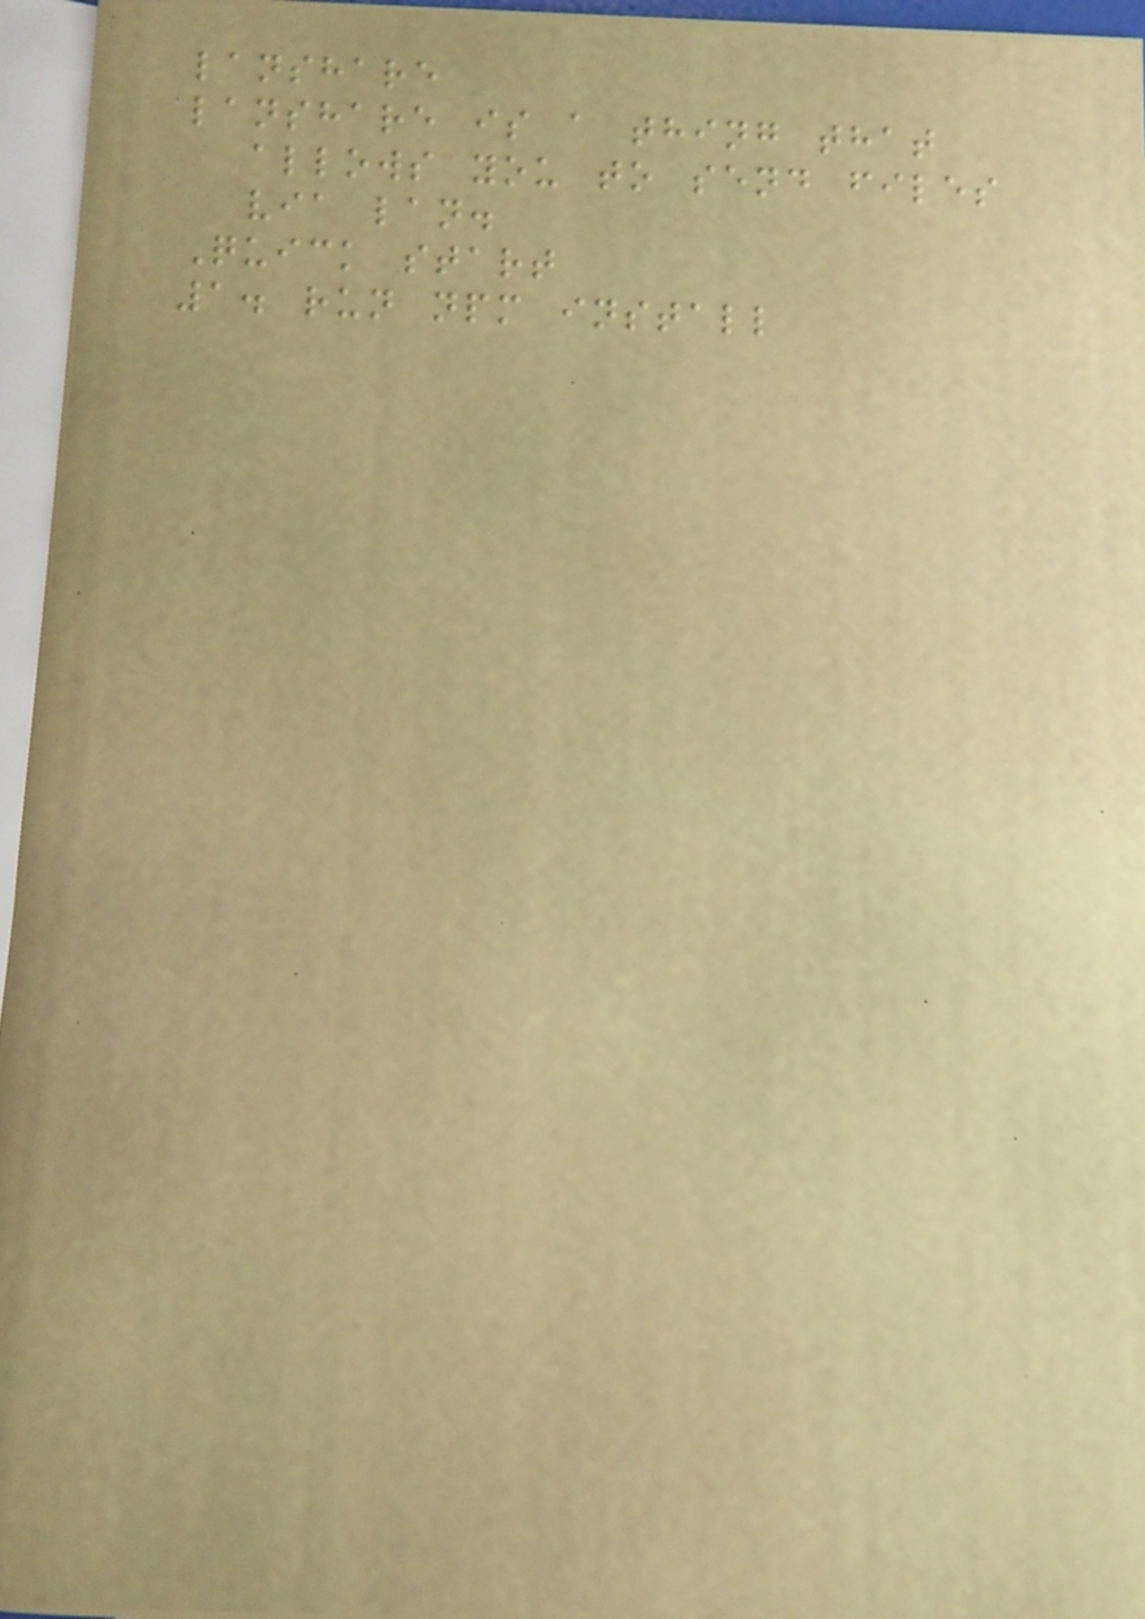lanshare
lanshare is a thing that
allows you to send files
via lan.
Quick start
1. run npm install
